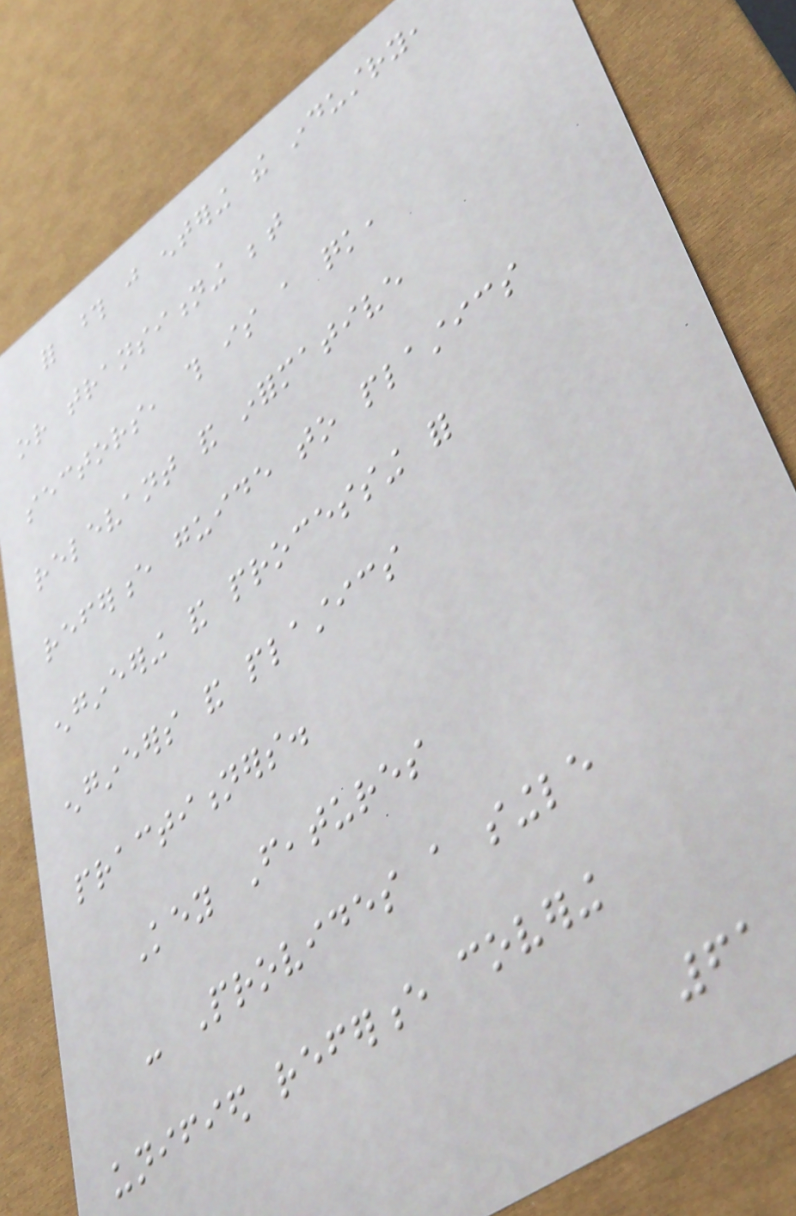for those just entering the industry,
or transitioning between
sectors, this is a quick,
relevant and informative
reference guide to plastics
engineering and processing for
engineers and plastics
practitioners.
Key Features
- Provides a single
unified reference covering
61
